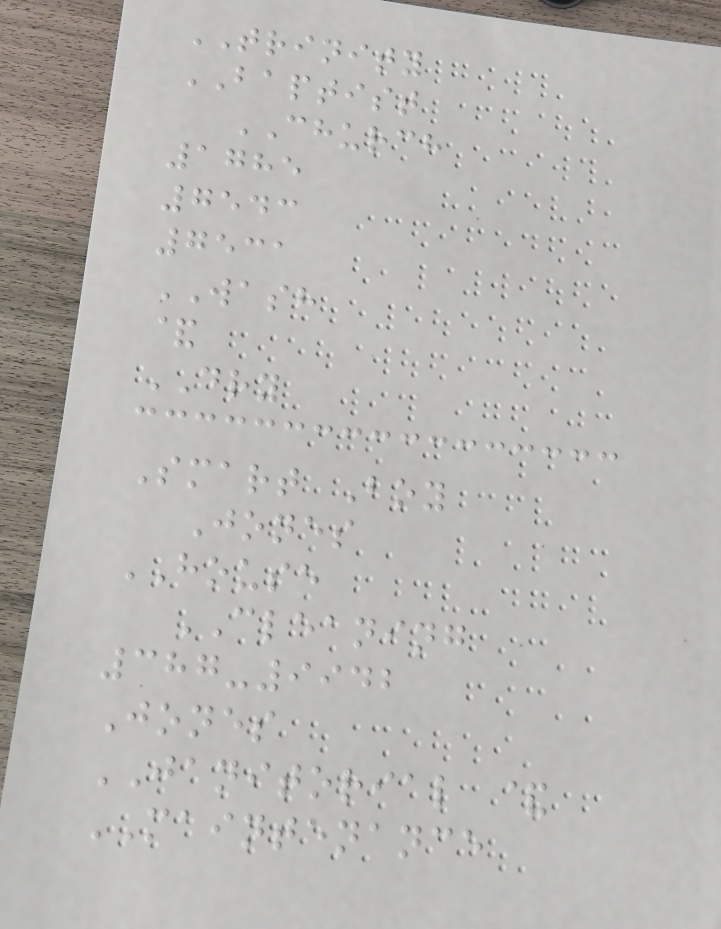TRINITY
BAPTIST
CHURCH
1785
7543
7531
WASH
&
DRY
Smart Boy
Jones
HOUSE
CLEANING
387-9942
Jones
JANITORIAL &
MAINTENANCE
